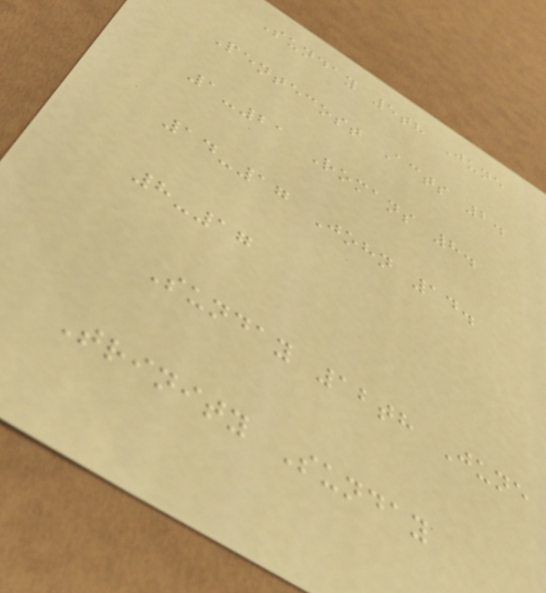Sunday 5th June
Pentecost Acts 2.
1-21 Romans 8.
14-17 John 14.
8-17
Sunday 12th June
Trinity Sunday
